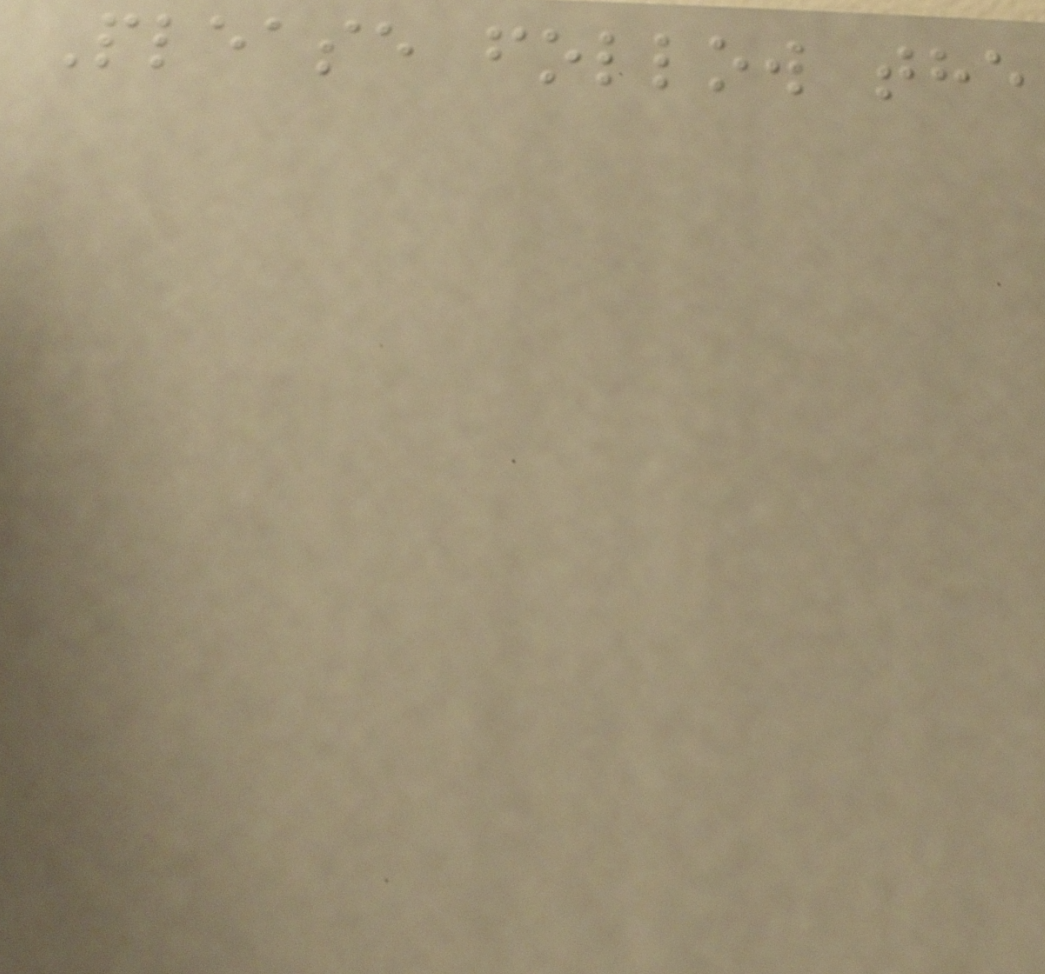Please follow the
